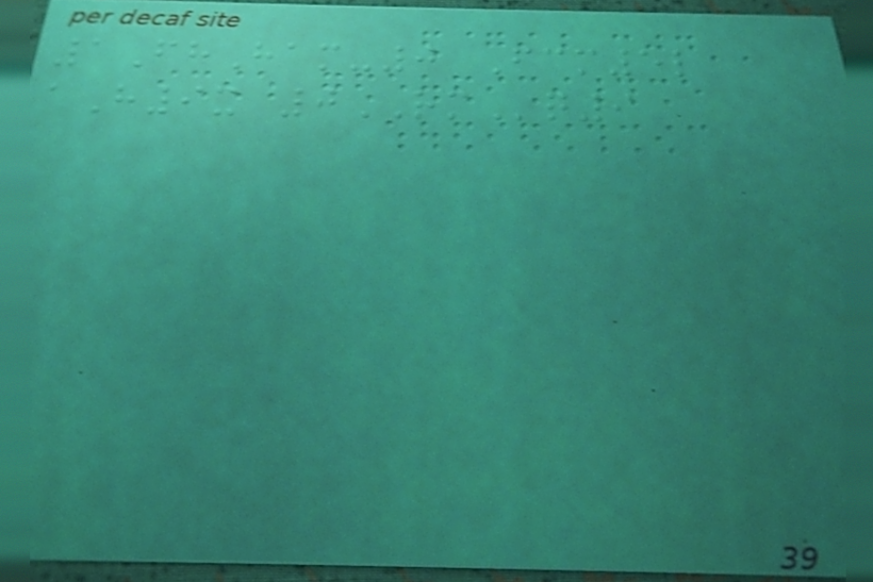1FhHam-0 Fcm5l
aH9x 0RMq9
